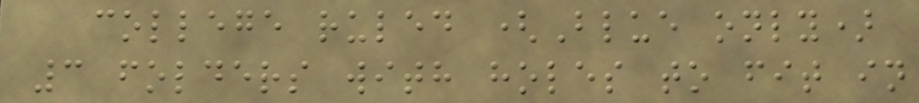college ruled (Blue only)
3 folders with holes to fit in
